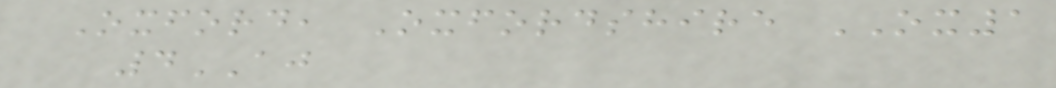Oxford, Oxfordshire OX1
4AJ
